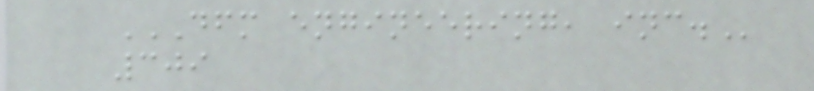DFM ENGINEERING, INC.
309
